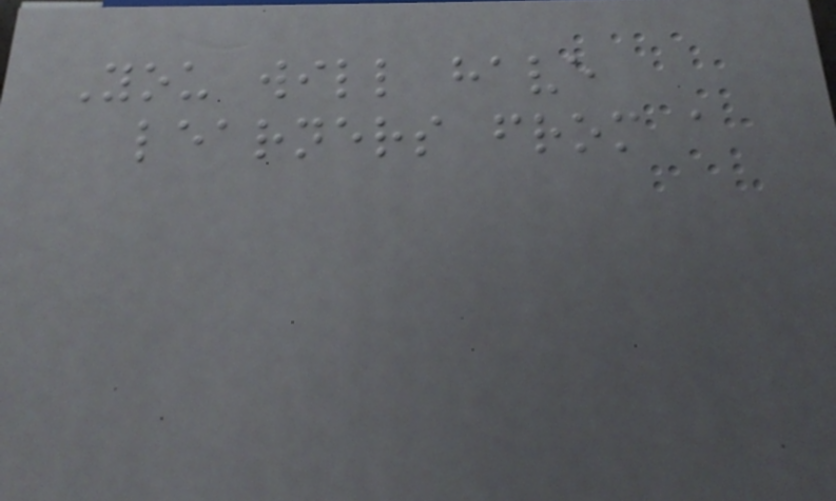You will have
learners from a
